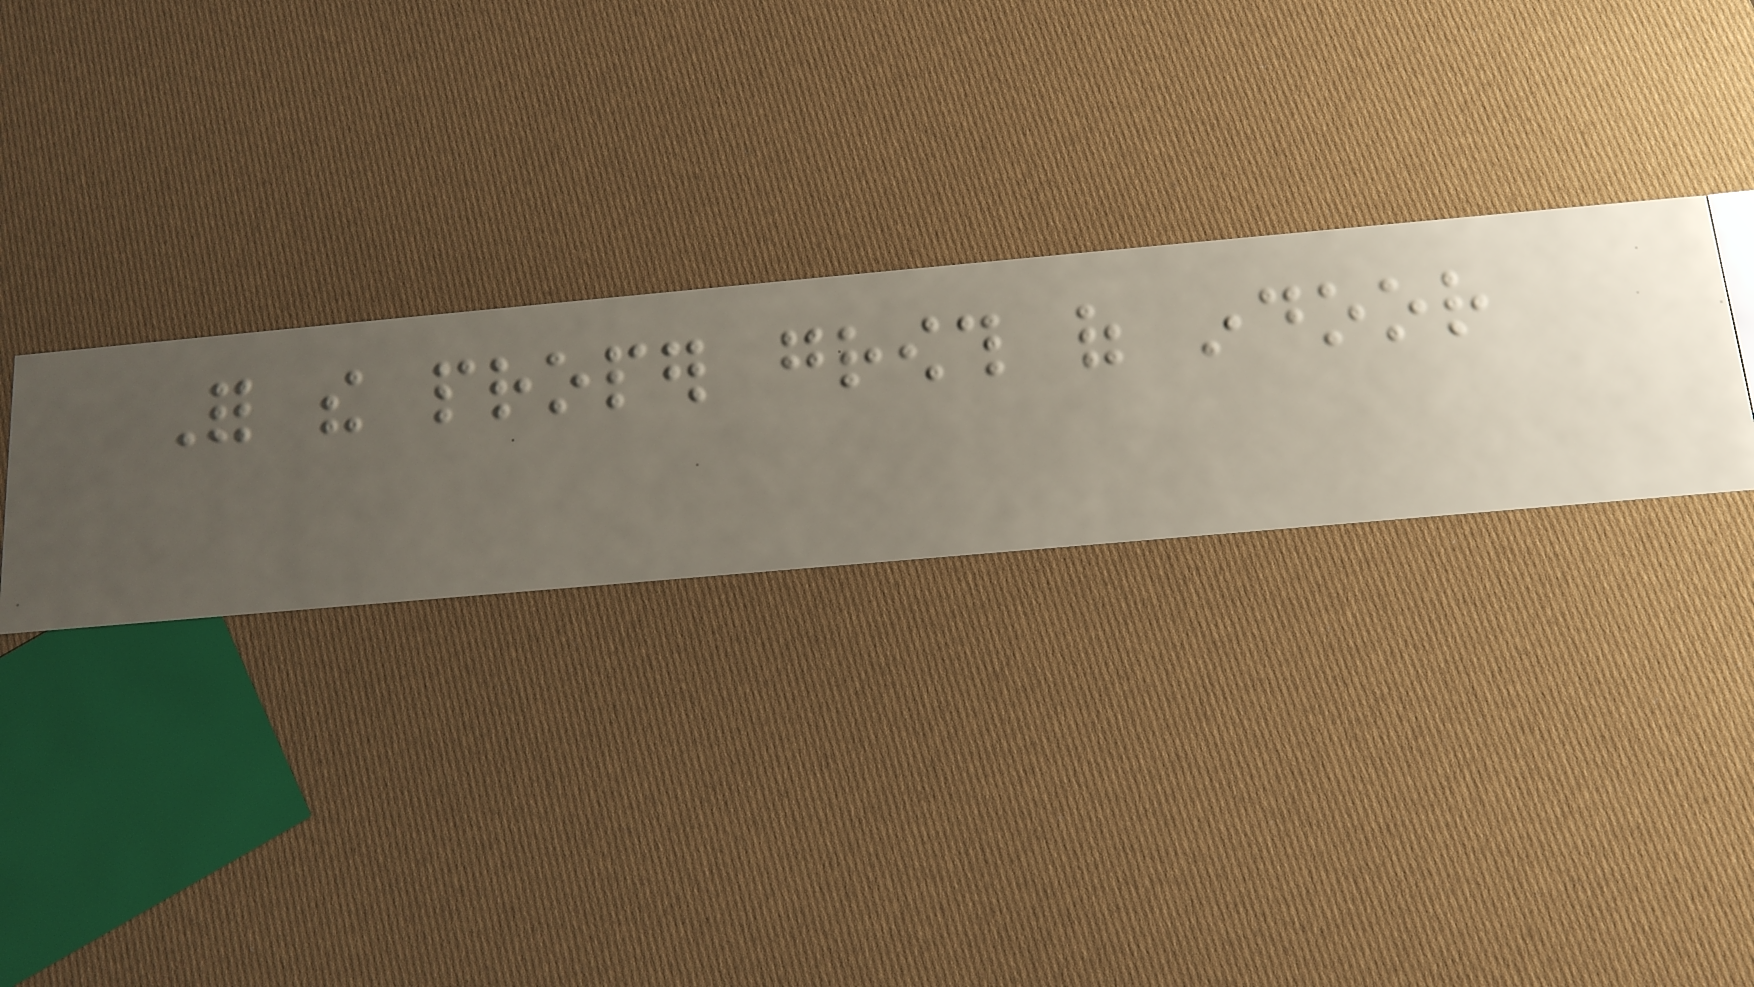For the proper growth of indoor
